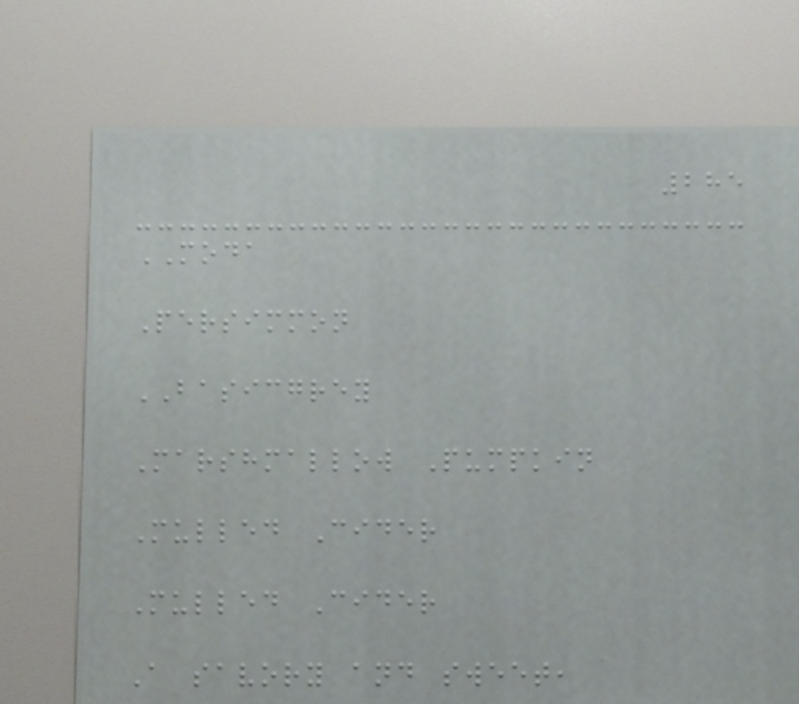285
MODA
Persimmon
BASICGREY
Marshmallow Pumpkin
Mulled Cider
Mulled Cider
A savory and sweet,
